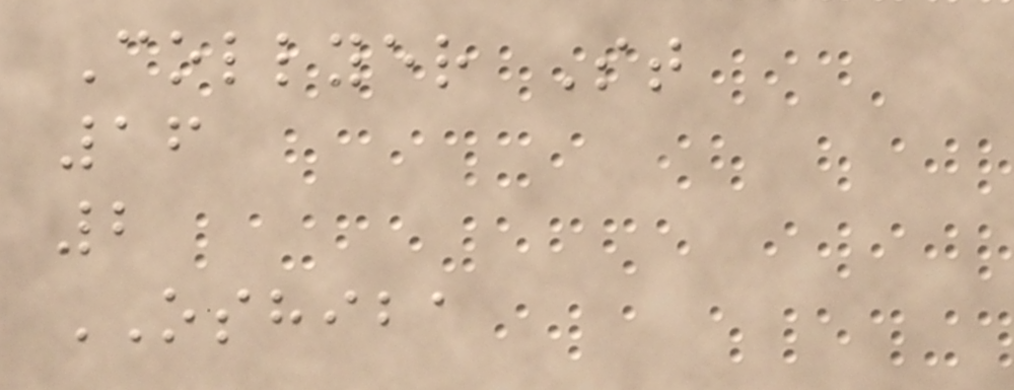Collyer St
16
2
OSHIBA
